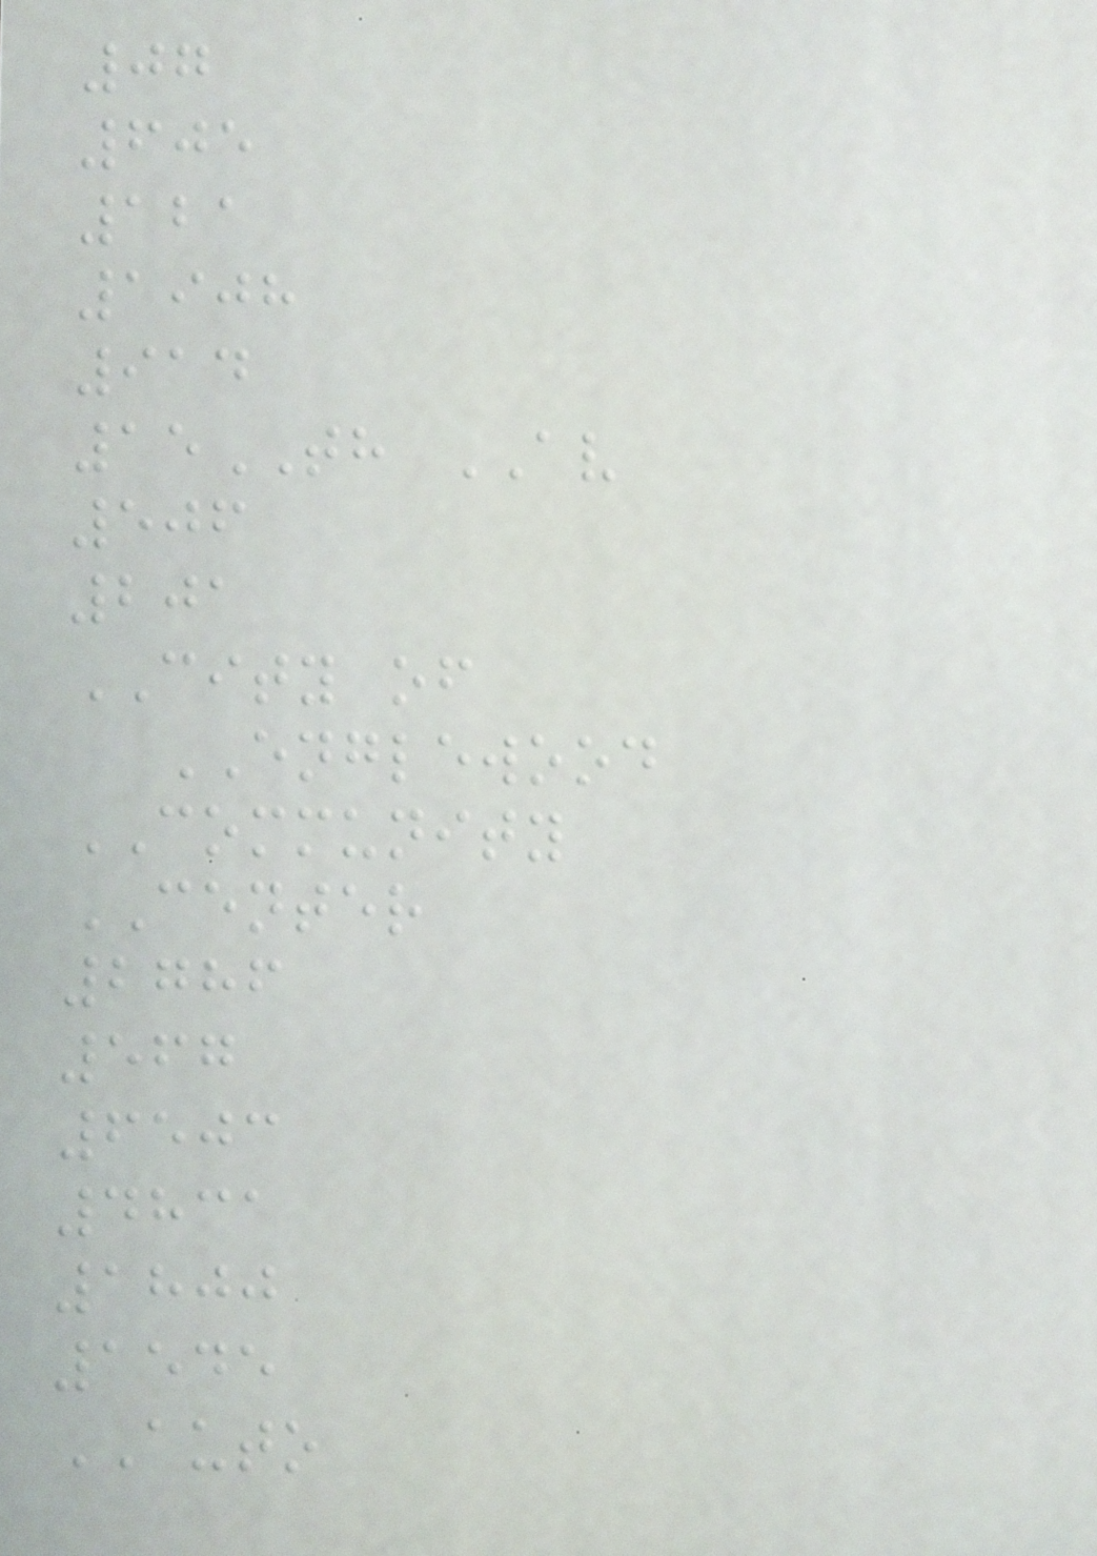07
605
121
1908
914
15TH AV
506
201
CITY of
ENGLEWOOD
COMMUNITY
CENTER
2786
567
6503
4831
1800
1545
AUTO
